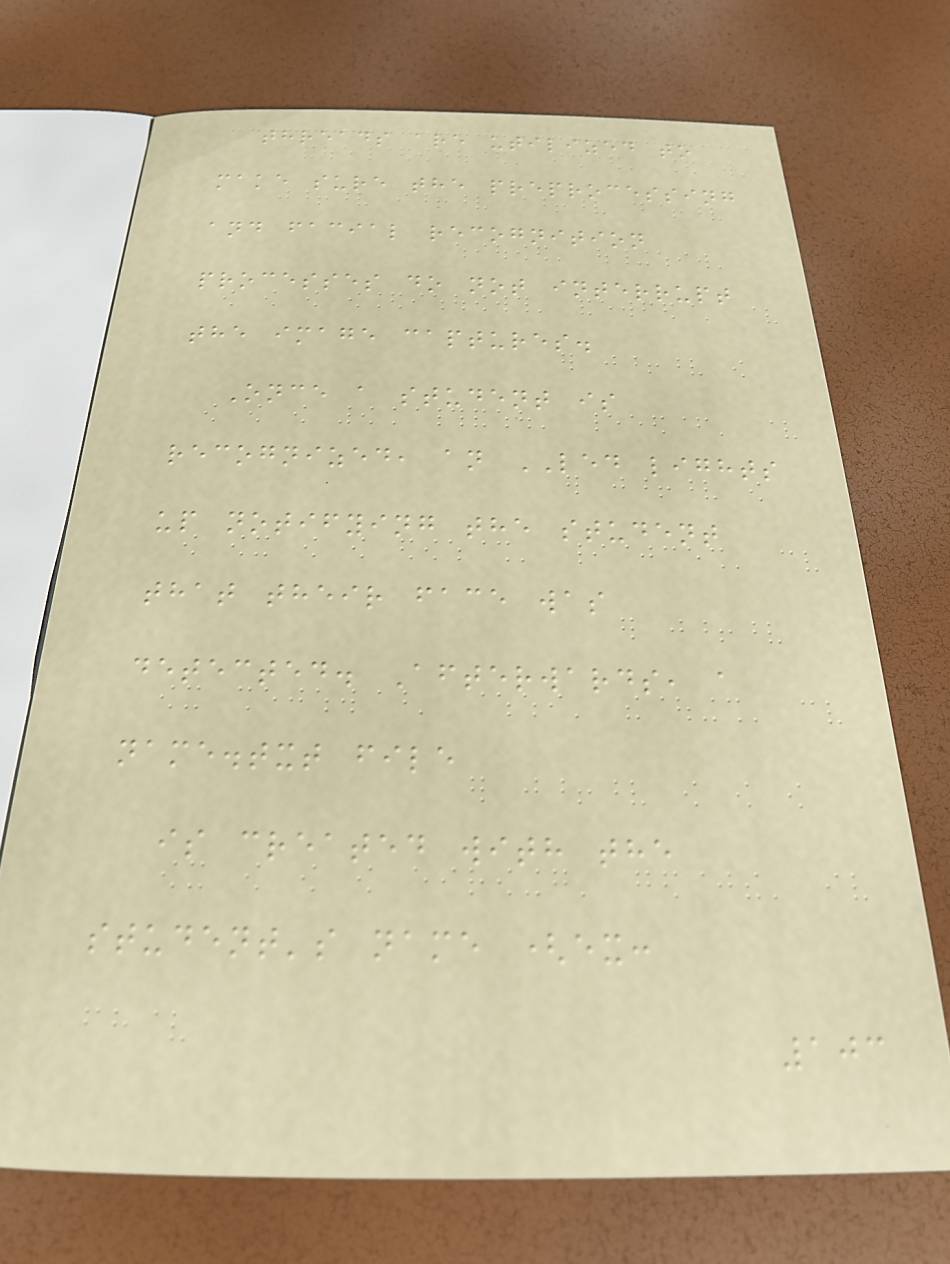threads are utilized to
make sure the preprocessing
and facial recognition
processes do not interrupt
the image captures.
Once a student is
recognized, an LED lights
up notifying the student
that their face was
detected. Afterwards, a
name.txt file
is created with the
student's name (ex:
103
